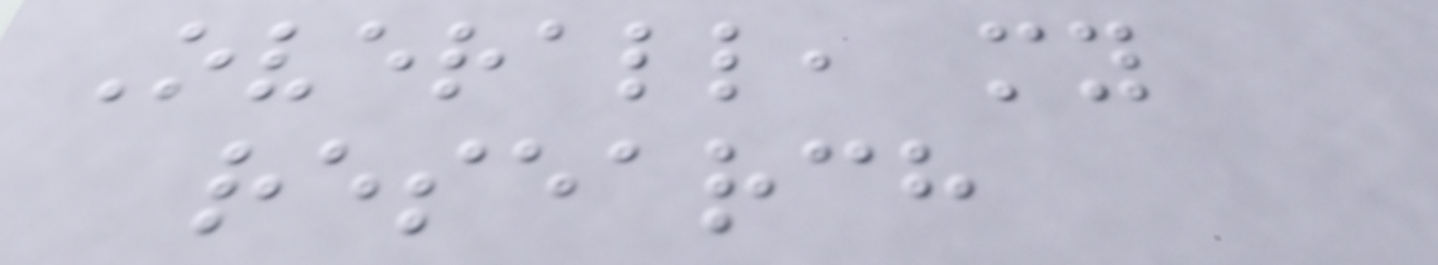Overall, my
research
